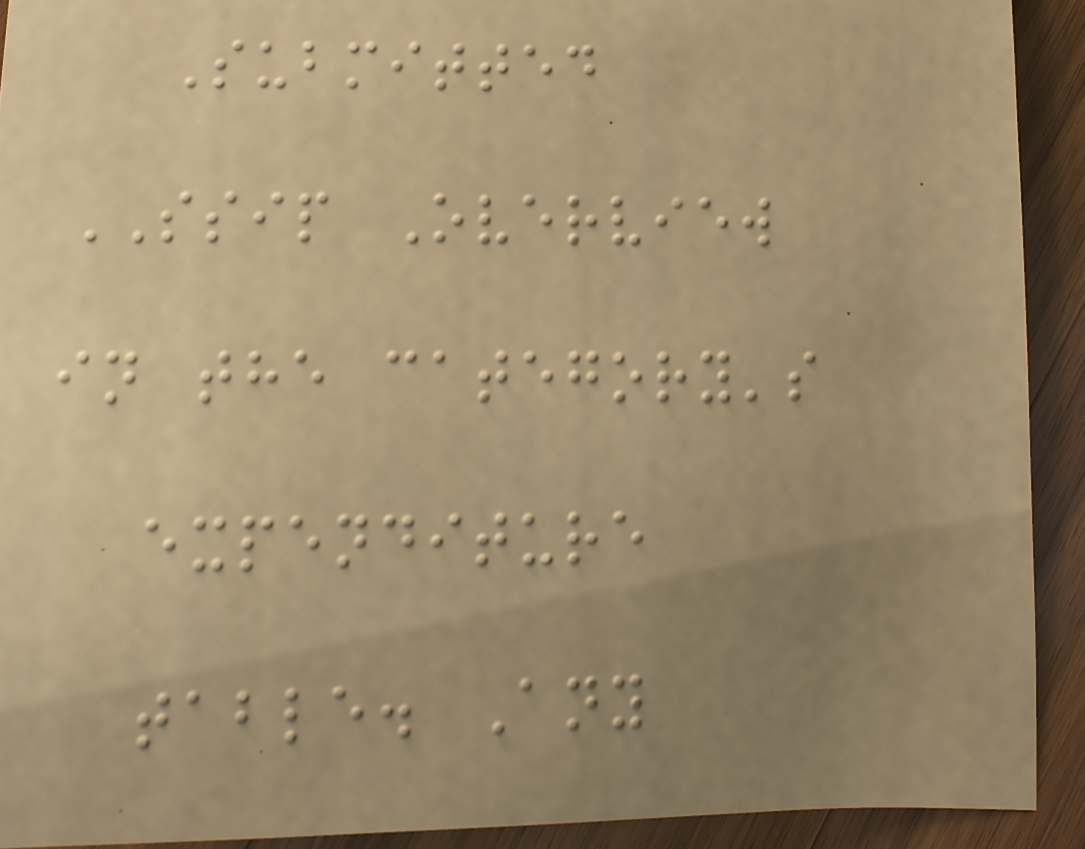Submitted
SSIP Overview
in the category's
expenditure
table. Any
